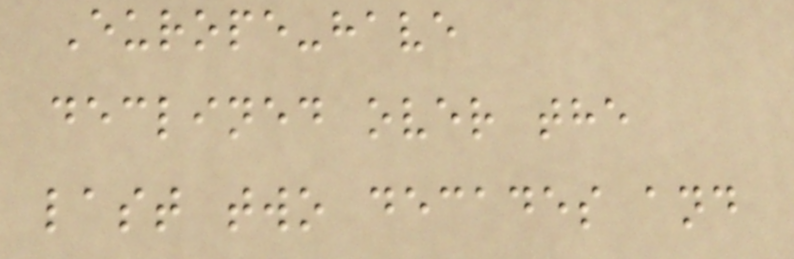Europe-have
declined over the
last two decades and
